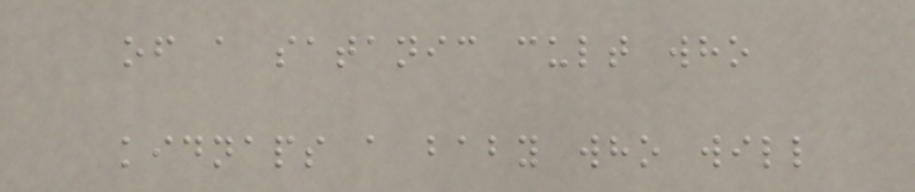of a satanic cult who
kidnaps a baby who will
